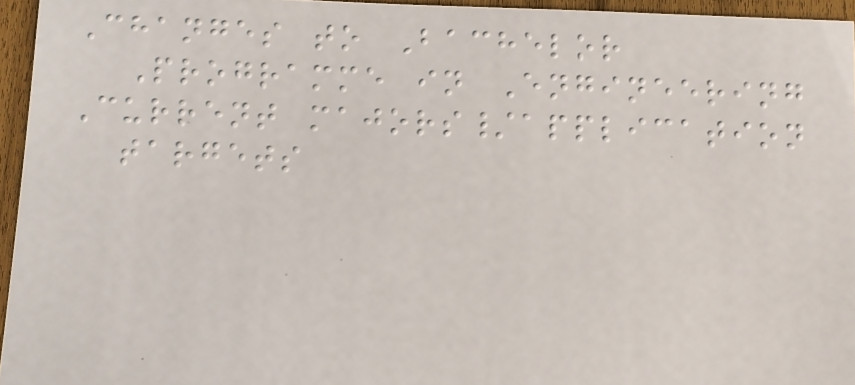Changes to Bachelor
Programme in Engineering
Current majors/application
targets
